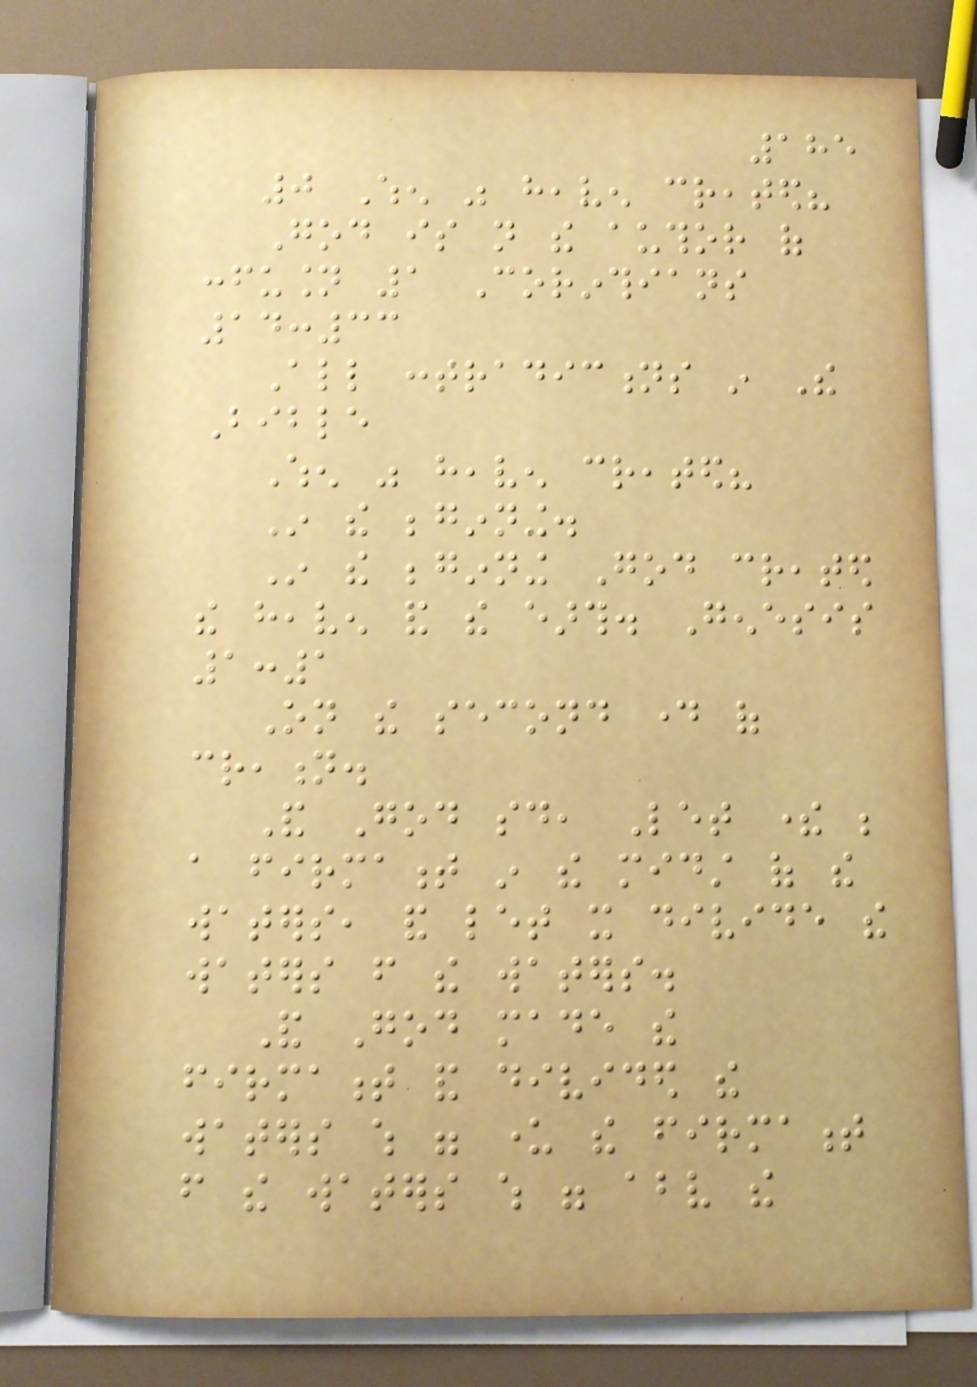185
0 When was heaven created?
God is not the author of
confusion 1 Corinthians
14:33
All contradictions in The
Bible
When was heaven created?
In the beginning.
In the beginning God created
the heaven and the earth. Genesis
1:1
On the second day of
creation.
And God said, Let there be
a firmament in the midst of the
waters, and let it divide the
waters from the waters.
And God made the
firmament and divided the
waters which were under the firmament
from the waters which were above the
